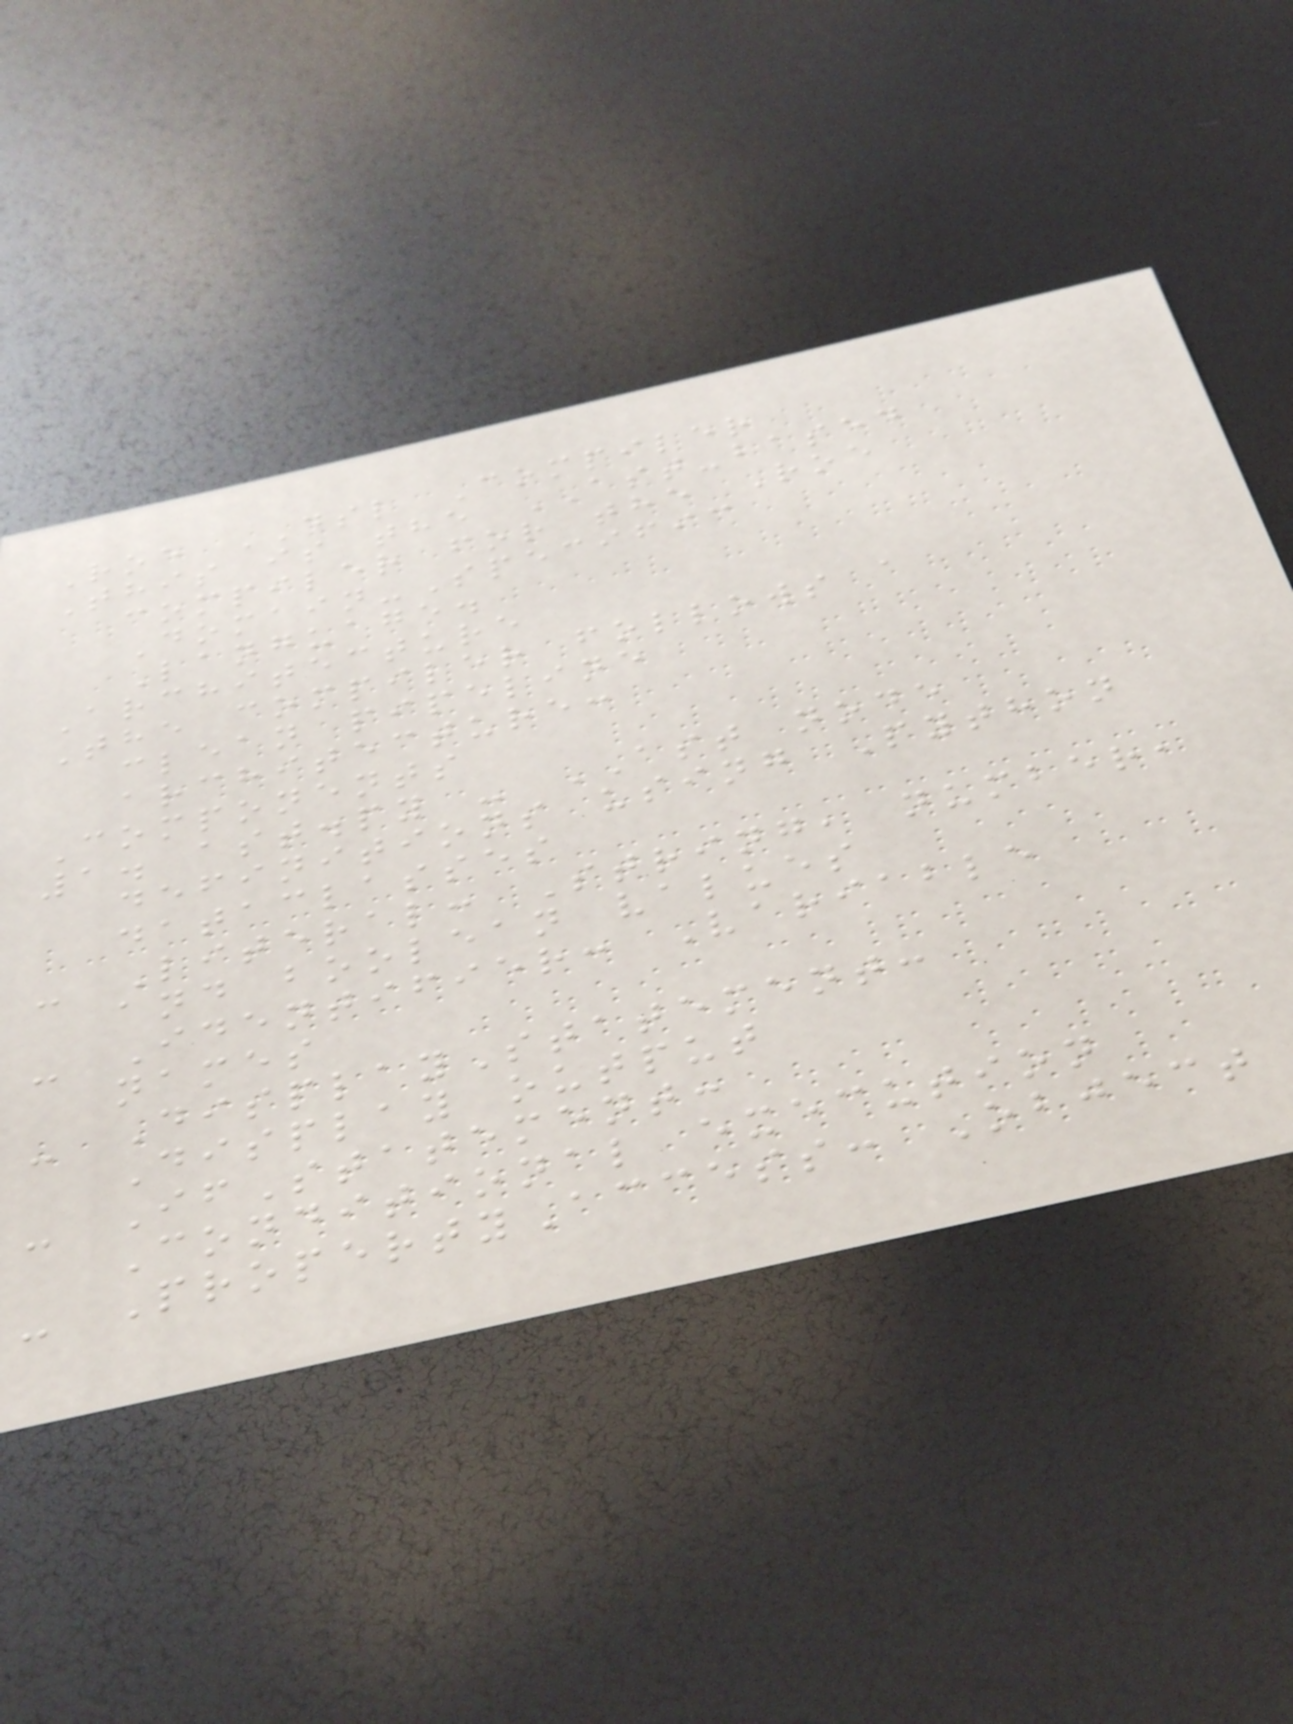Roe DSL Compiler
This is the AST-based
compiler for the Roe
Domain-Specific
Language.
Architecture
The compiler follows a
clean pipeline
architecture:
Components
1. ast.py - AST node
definitions using Python
dataclasses
- Literal: String, number,
and boolean values
- Identifier: Variable
names
- DisplayStatement:
Display output
- IfStatement:
Conditional execution
- PropertyAccess: Object
